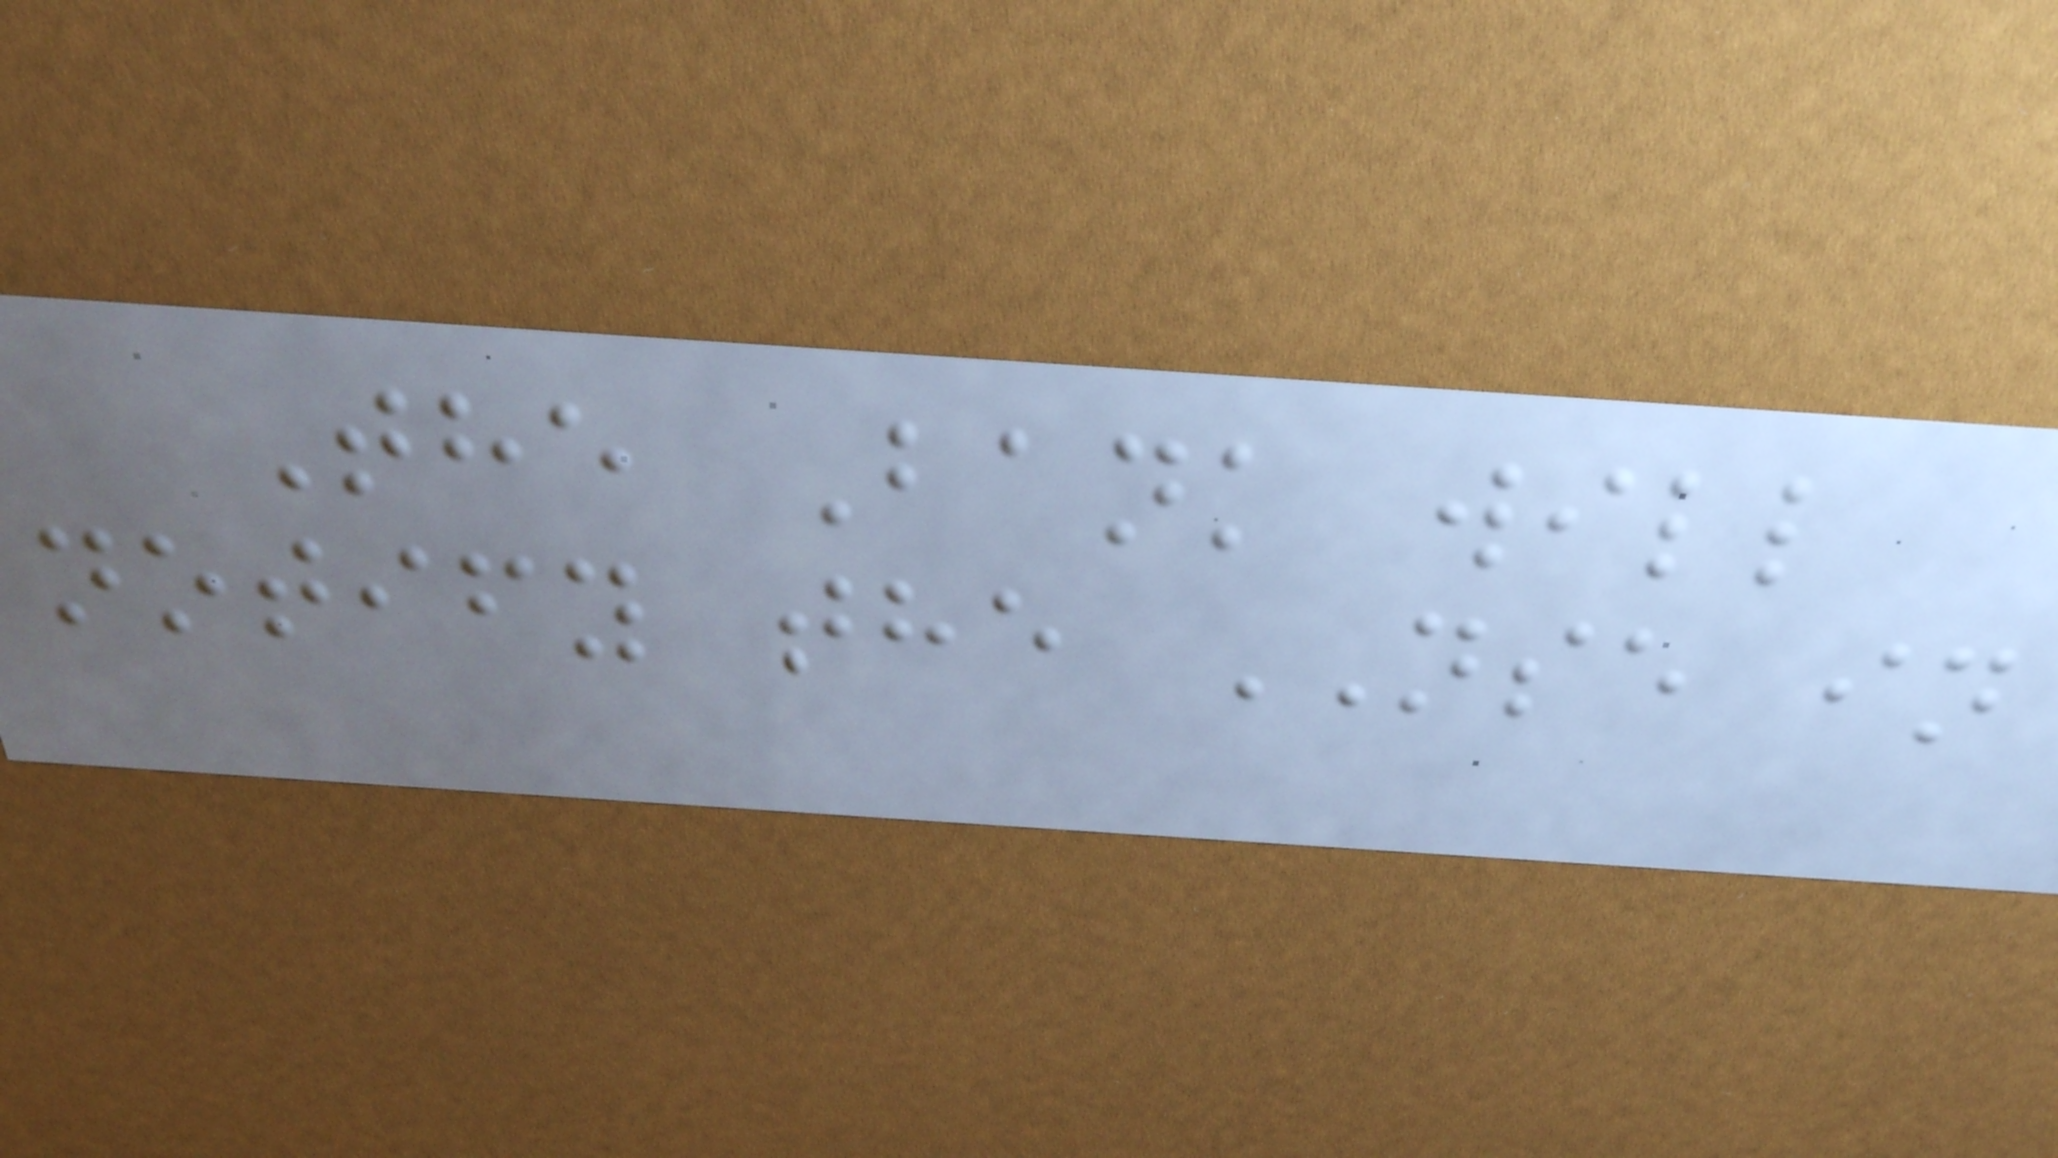The Bank will
notify the NSE in
